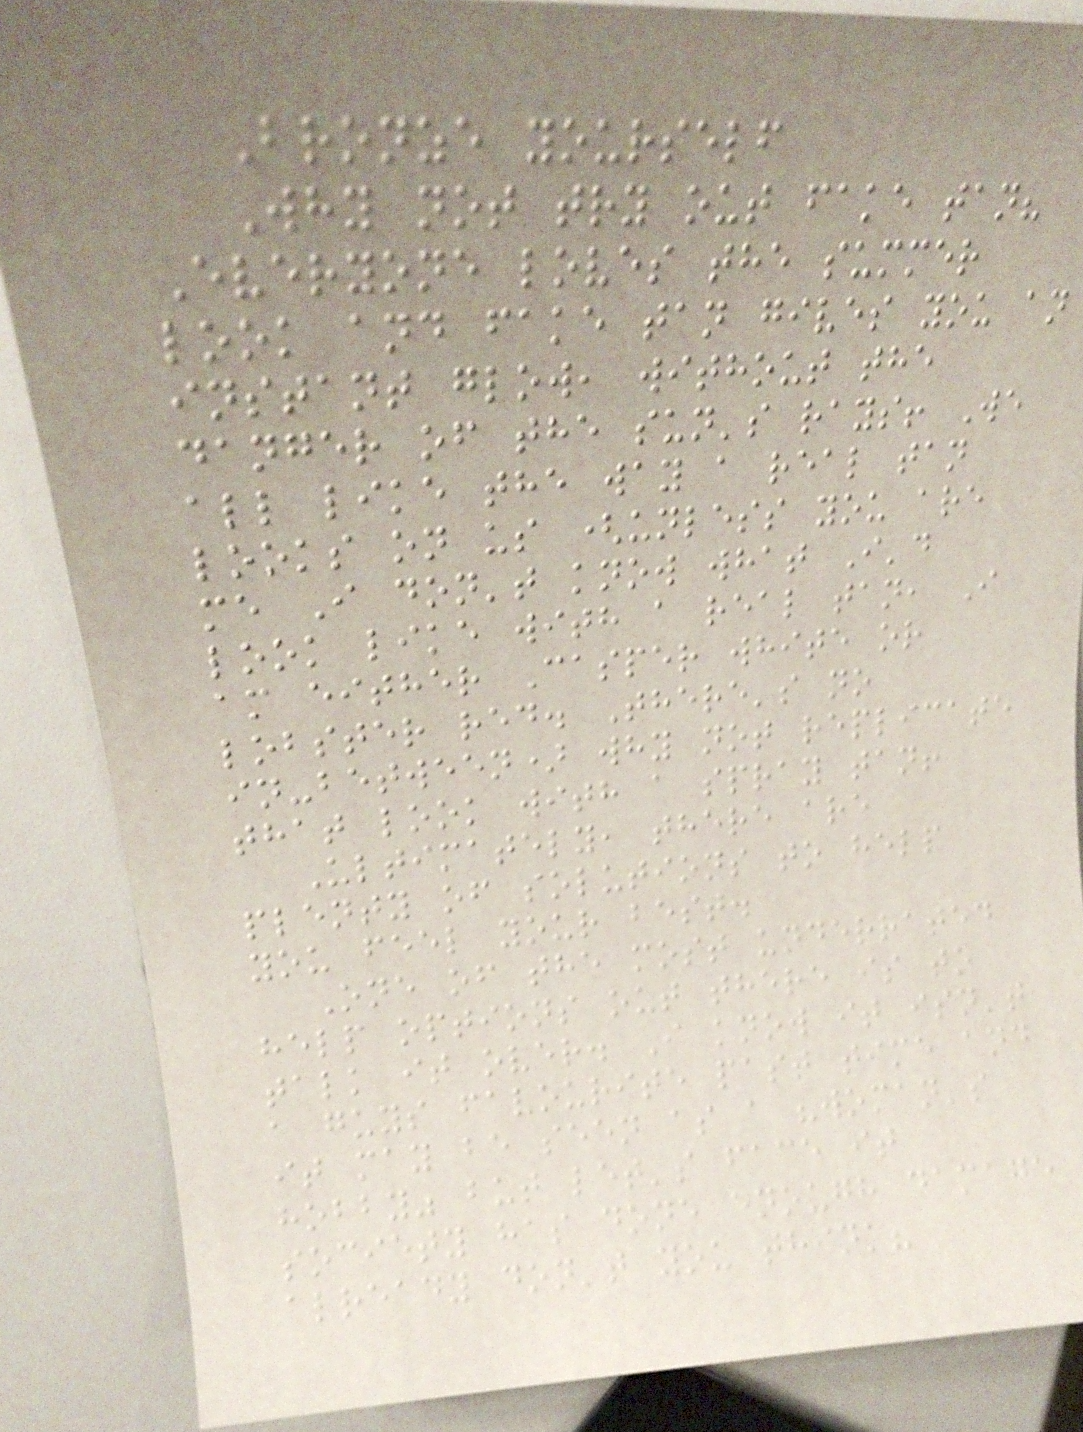Bronze yourself
Why not try out fake tan?
Everyone loves the summer
look and fake tan gives you an
instant glow, without the
danger of the sun's rays! We
all like the way a real tan
looks on us (unless you are
me I don't know what I'd
look like with a real tan, I
am either Casper white or
lobster red. There's no
in-between) why not replicate
that look with a spray tan!
Ultimately, there are
plenty of solutions to help
you feel your best.
One of the most underrated
help options out there is to
talk it over. I know it isn't
a guys favourite past time and
it may be seen as a "woman's
hobby" but let's face it
society has done enough damage
already don't you think?
